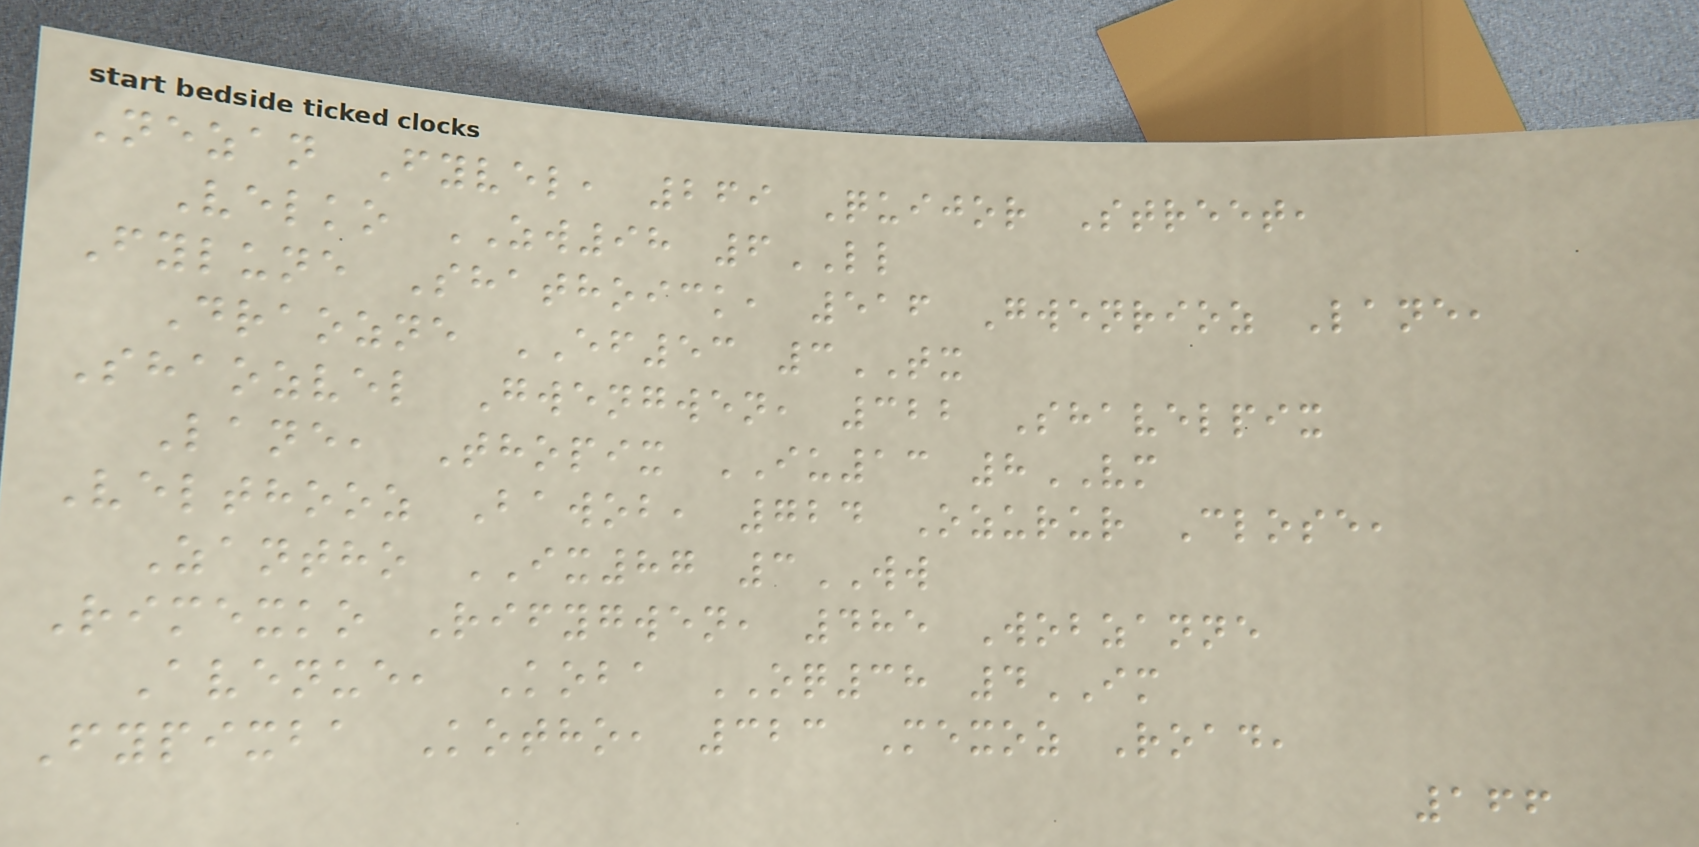Nezan Fyvel, 269 Quijor Street,
Velko ZW98 6LL
Fylune Shathoick, 516 Gwenrioz Lane,
Draozne EF53 3TX
Shaozvel Gwengwen, 322 Shavelpix
Lane, Thopix IU13 8VM
Velthooz Bawob, 724 Ozurur Close,
Zantho IX87 3WW
Rimexko Rifygwen, 485 Wobzanne
Avenue, Koba OQ38 4IM
Fypixba Kotho, 323 Mexoz Road,
166
